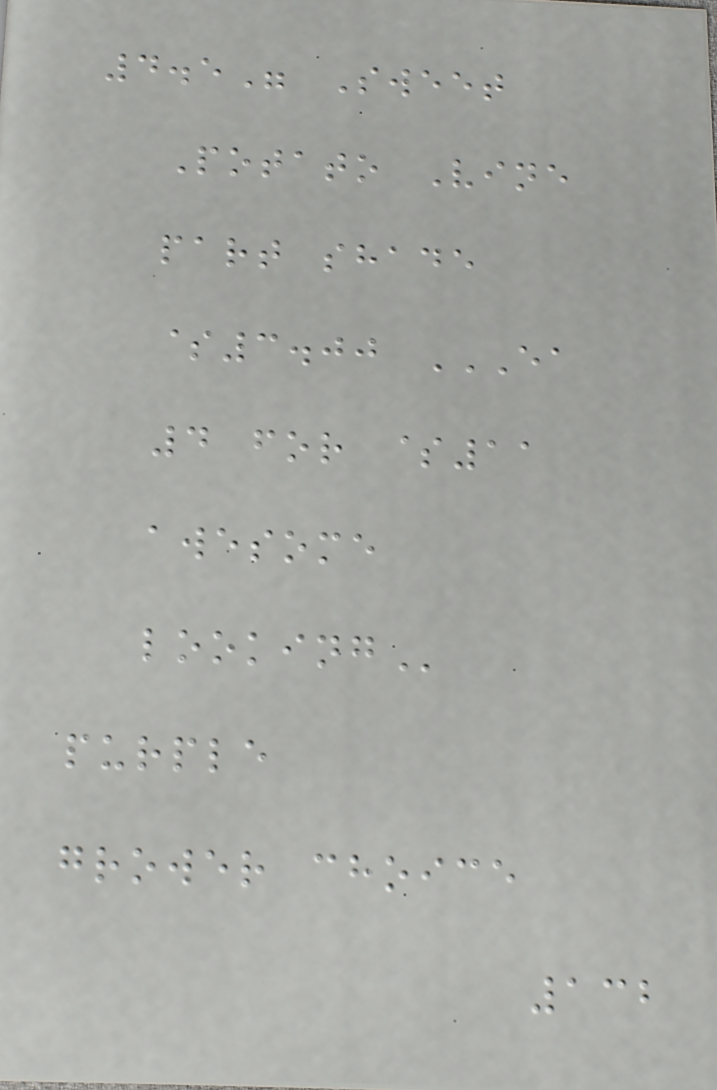4.5" Sweet
Potato Vine
part shade
$3.00 EA
4 FOR $11
AWESOME
LOOKING
purple
grower choice
132
